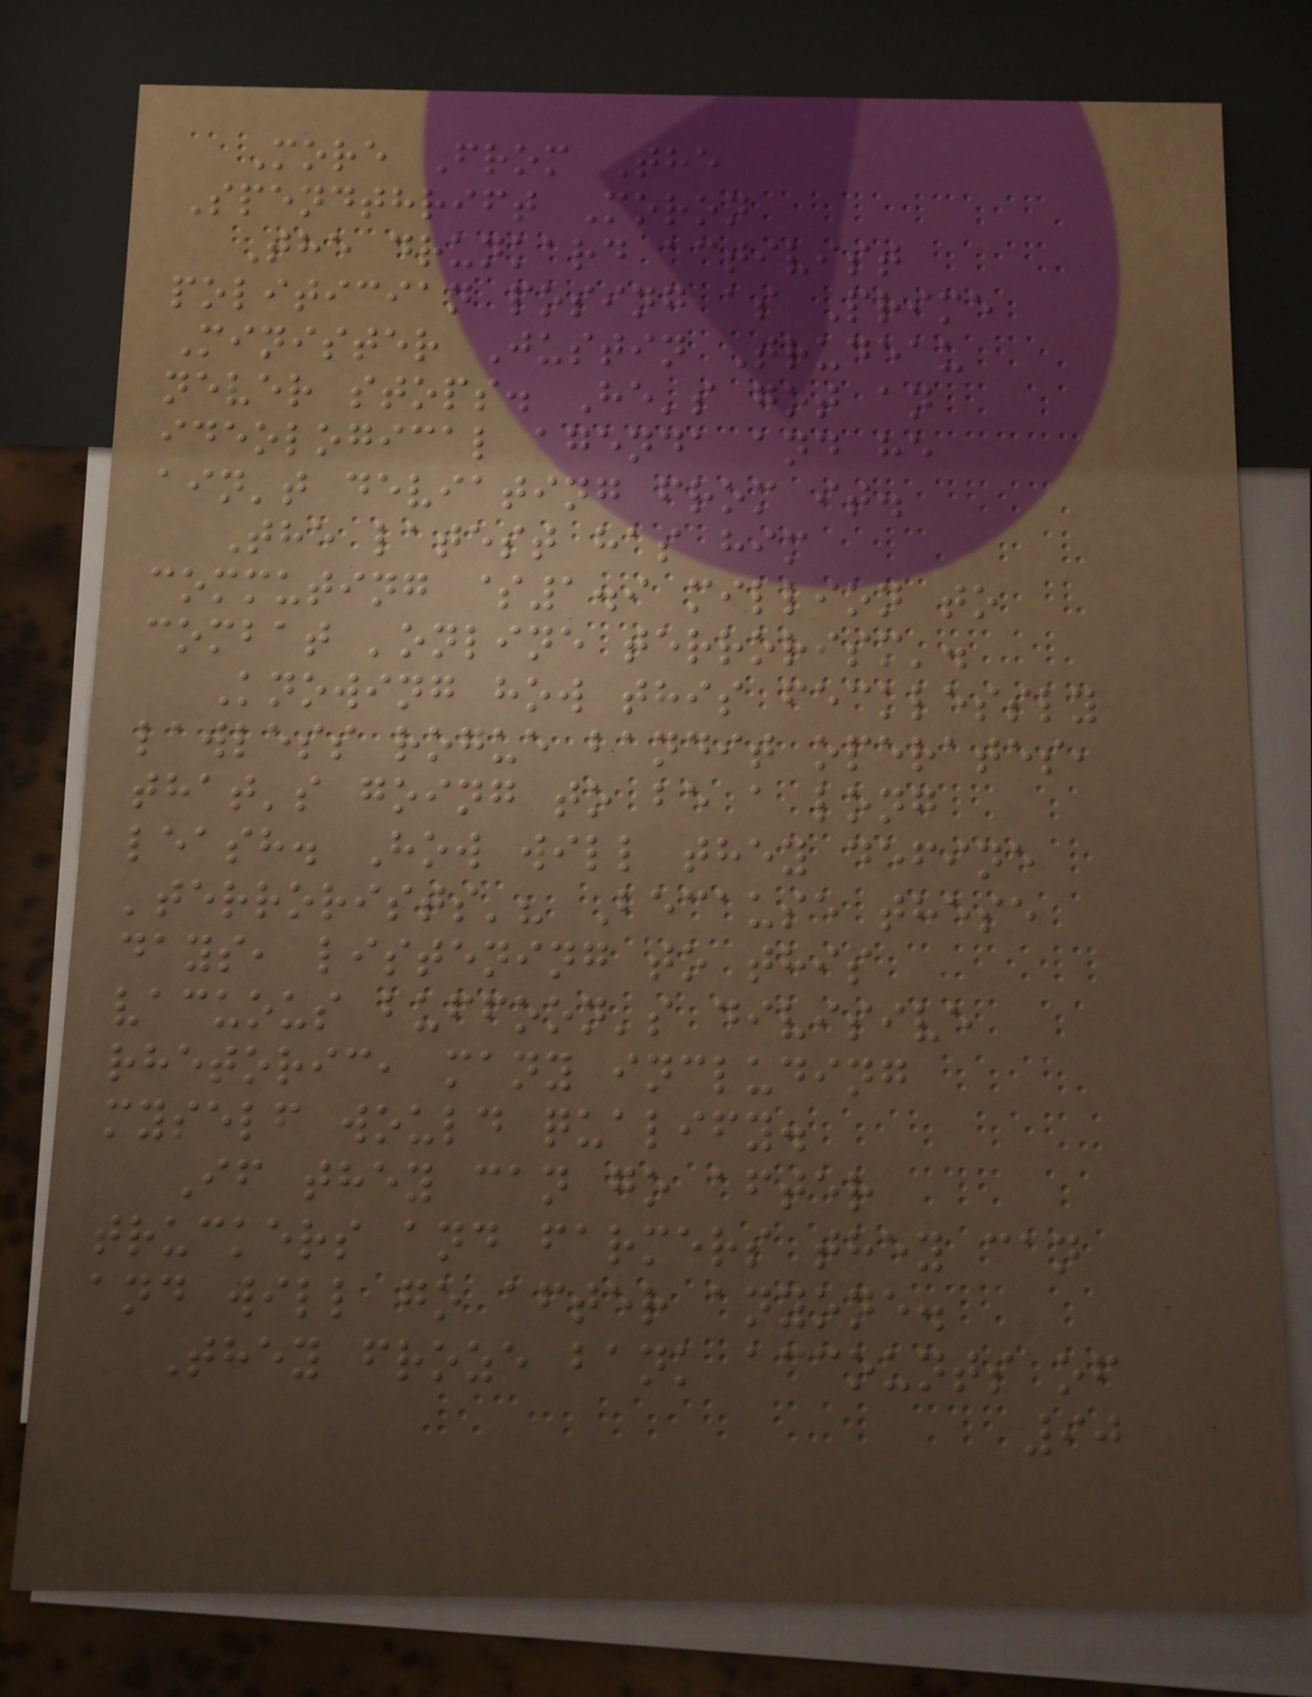More From The
Spendthrift Moron
The drunkard activist
politician posing as Prime
Minister Justin Trudeau
never stops. He's got an
ideological agenda and he
ain't deviating from it.
The latest has him
commuting $1.9 million to
combat 'online terrorism'.
Knowing how this fecklessly
lawless rogue bandit operates,
that's going to be a long
leash. How will they define
'terrorists'? Because these
days, listening to this
vacuous buffoon's divisive
rhetoric, many including
myself would qualify.
If they can go after
truckers and farmers they can
and will go after anyone.
They froze bank accounts of
90
